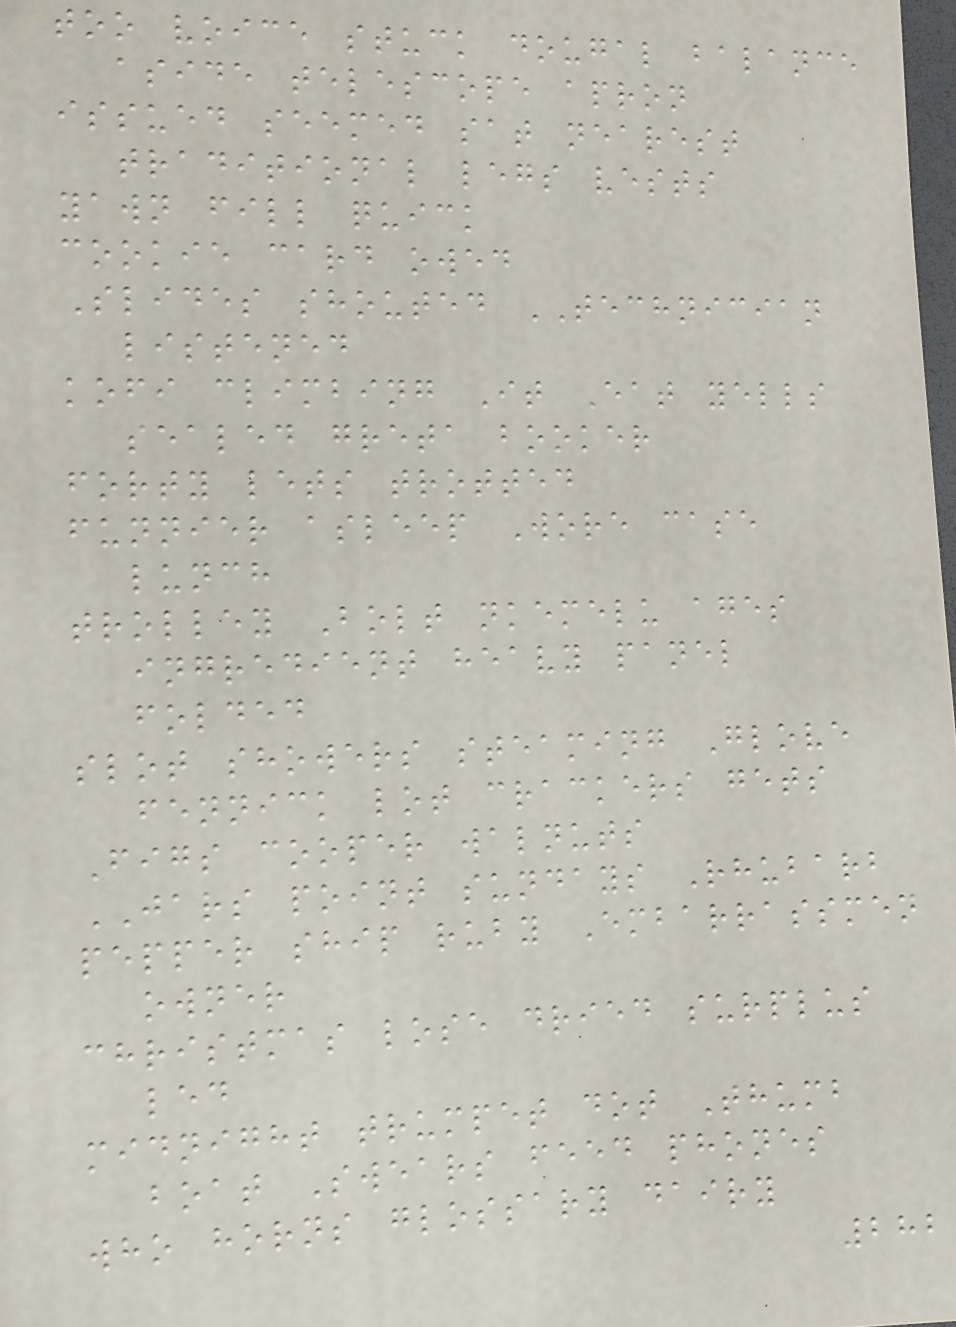too voice stuck dougal balance
aside telescope apron
issued seemed sat nearest
traditional legs vests
yawn fill quick
cookie card owed
Slides shouted TECHNICIAN
listened
kofi climbing It Eat yells
sealed greta booker
forty lets trotted
funnier asleep Wore case
lunch
trolley Bolt nkemelu ages
ingredient heavy panel
folded
slot showers steaming Glove
fennick lot crackers gets
Figs cooper walnuts
JARS point sundays Rhubarb
pepper ship ruby Embarrassmen
owner
christmas lose dried surplus
led
midnight trumpet dot Thumb
boat Swears feed phones
who horns glossary dairy
282
